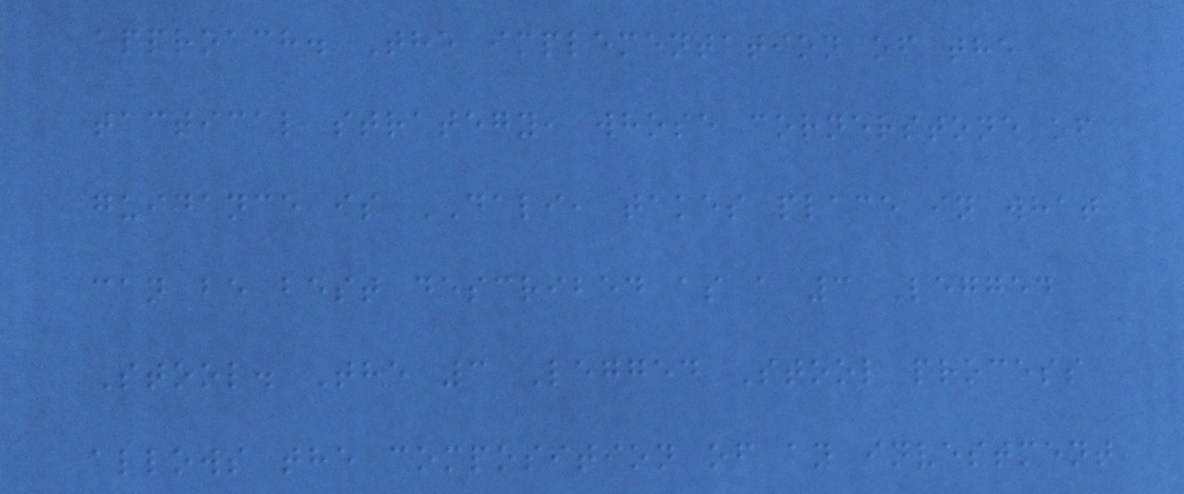approach. The implementation of the
tactical strategy, whose cornerstone of
guidance is DALI, takes place in what
can be best described as a 3 Legged
Stool. The 3 Legged Stool process
allows the composition of an investment
